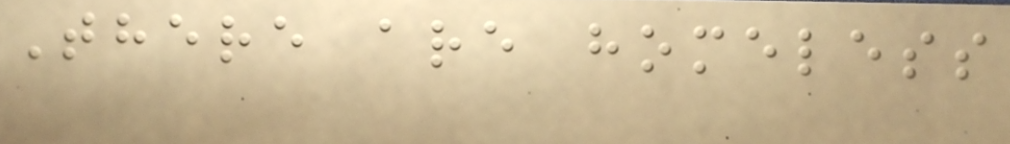There are homeless
